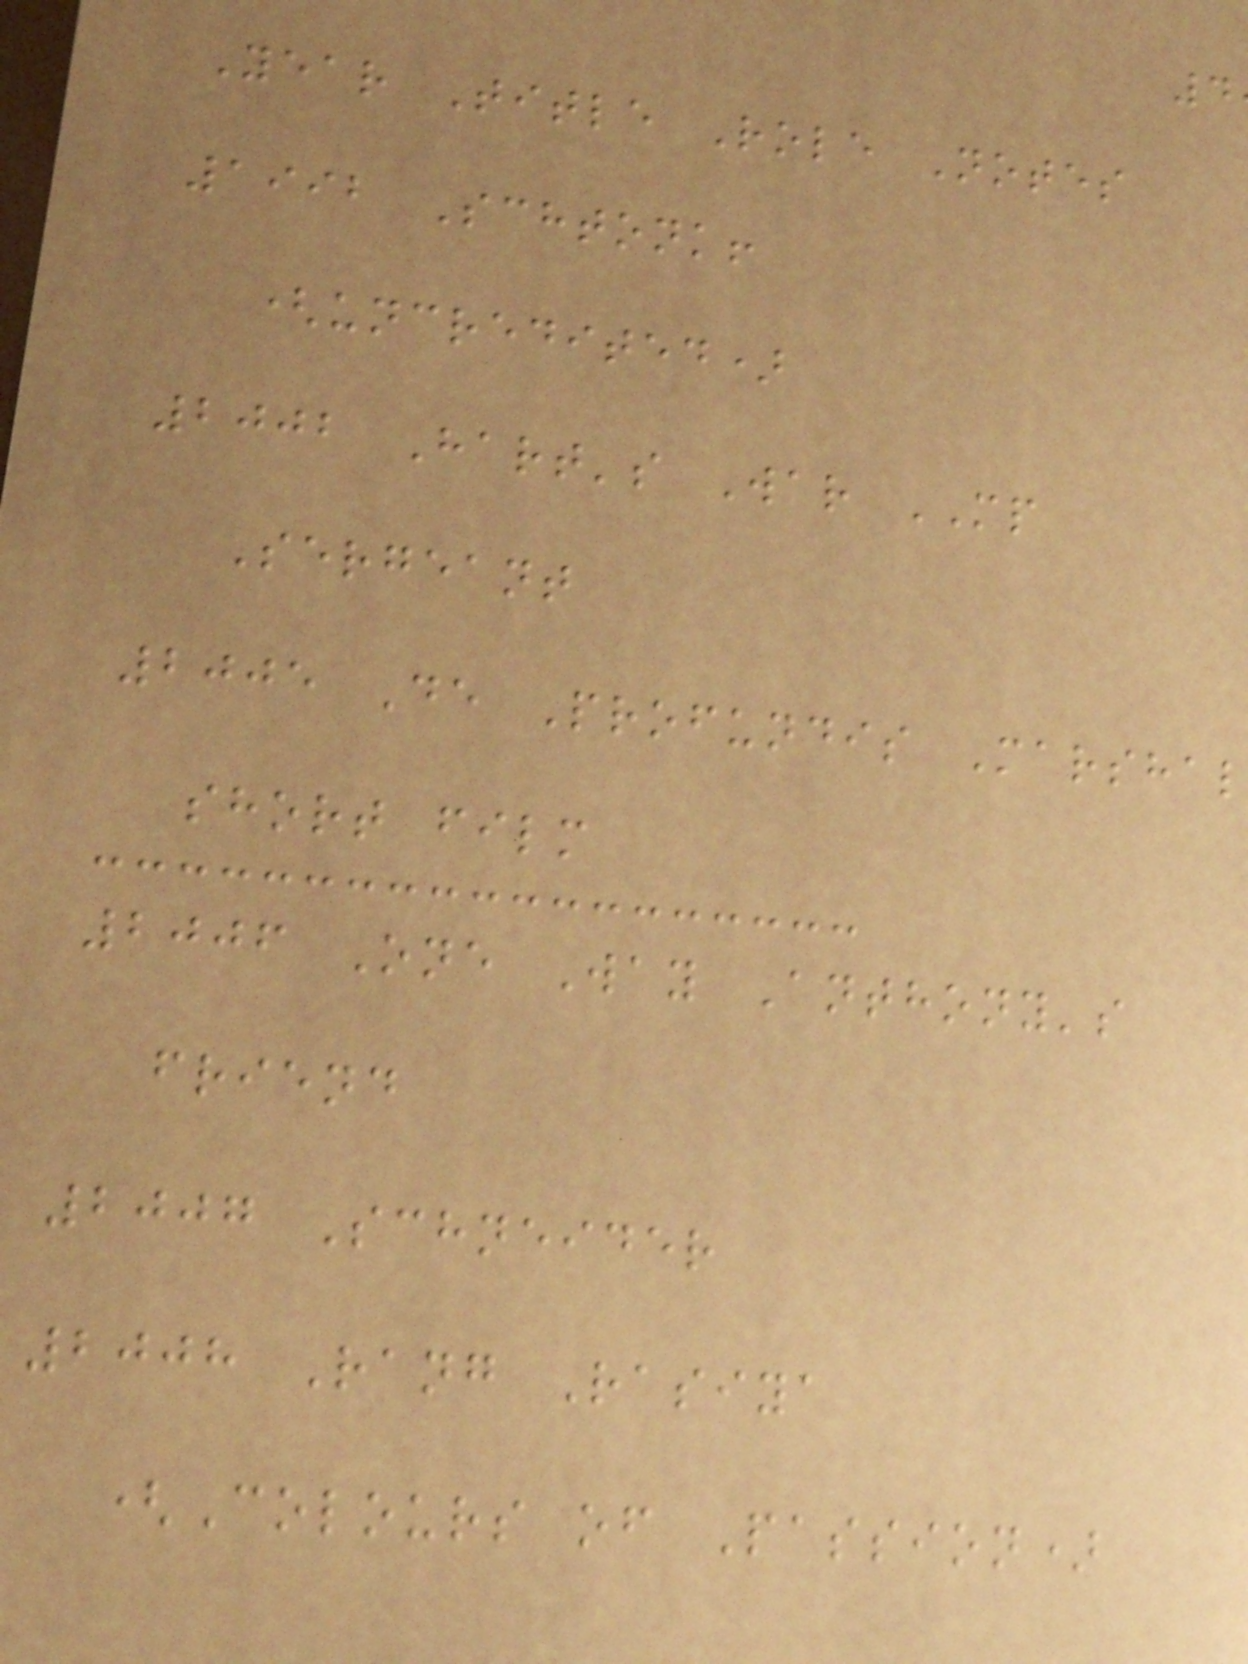Year Title Role Notes
1992 Schtonk!
(uncredited)
2002 Hart's War MP
Sergeant
2005 De Profundis Marshal
short film
2006 One Way Anthony's
friend
2007 Schneider
2008 Rang Rasiya
(Colours of Passion)
